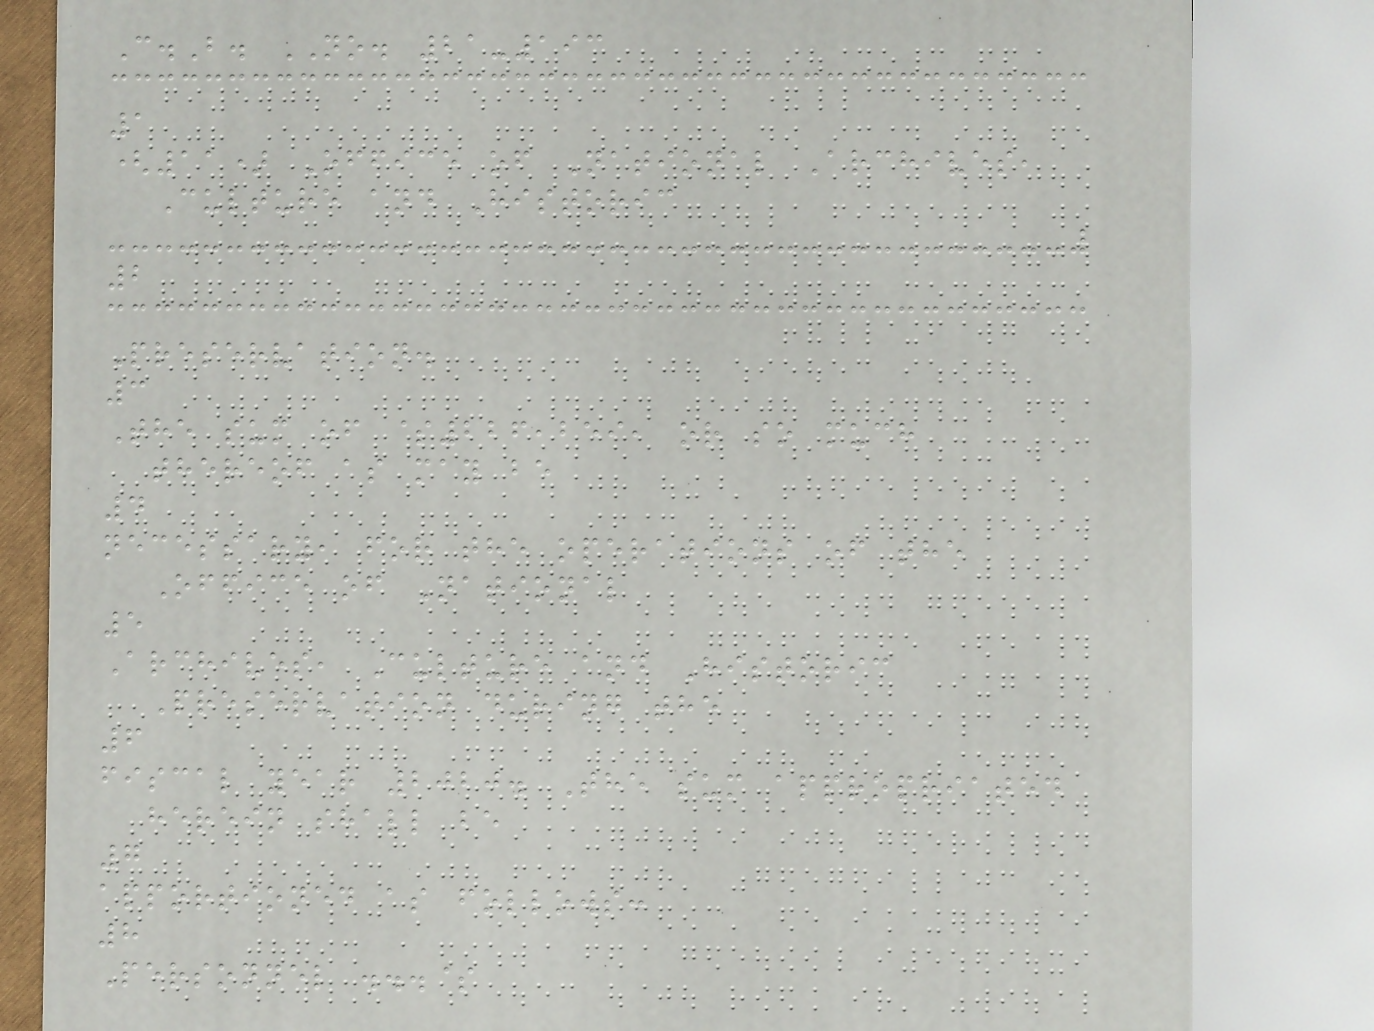C.B. NO. 21-193
1
(11) Office of National Archives,
Culture and Historic
2
Preservation.
3
The sum of $226,259, or so much
thereof as may be
4
necessary, for the operations of the
Office of National
5
Archives, Culture and Historic
Preservation during the
6
fiscal year 2020. The sum appropriated
herein shall be
7
apportioned as follows:
8
Personnel ...$
